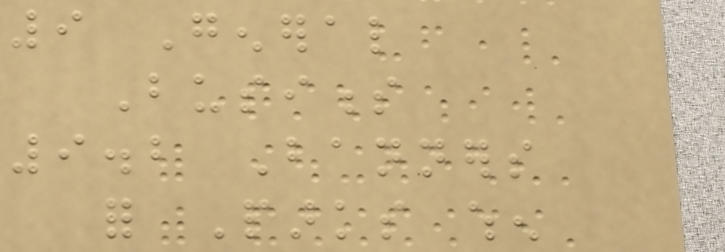9 General
Business
9.2 Banners
for Parks when
